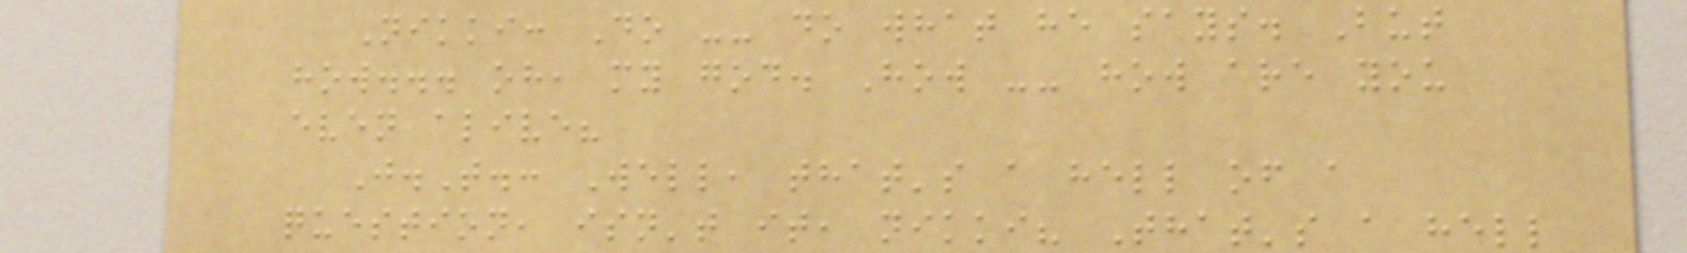Nikki: Do -- do what he says. But
how... oh, my god. How -- how are you
even alive?
J.T.: Well, that's a hell of a
question, isn't it, nikki? That's a hell
